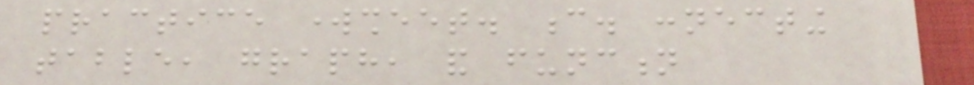practice worksheet. c. connecting
table, graph, and function
